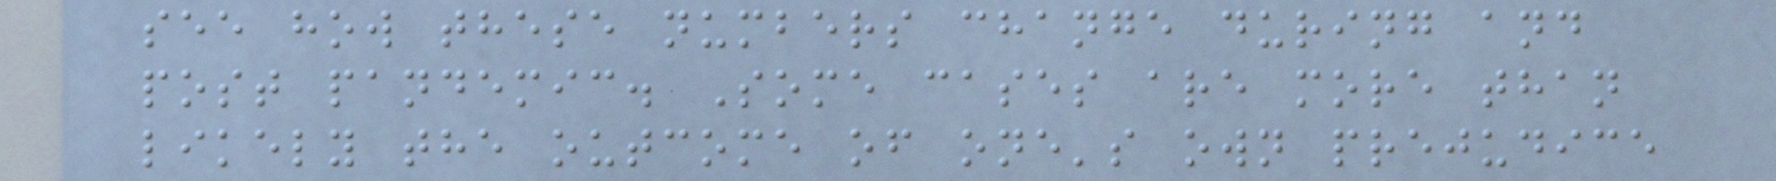see how these numbers change during and
post pandemic. Some cases are more than
likely the outcome of one's own prejudice
